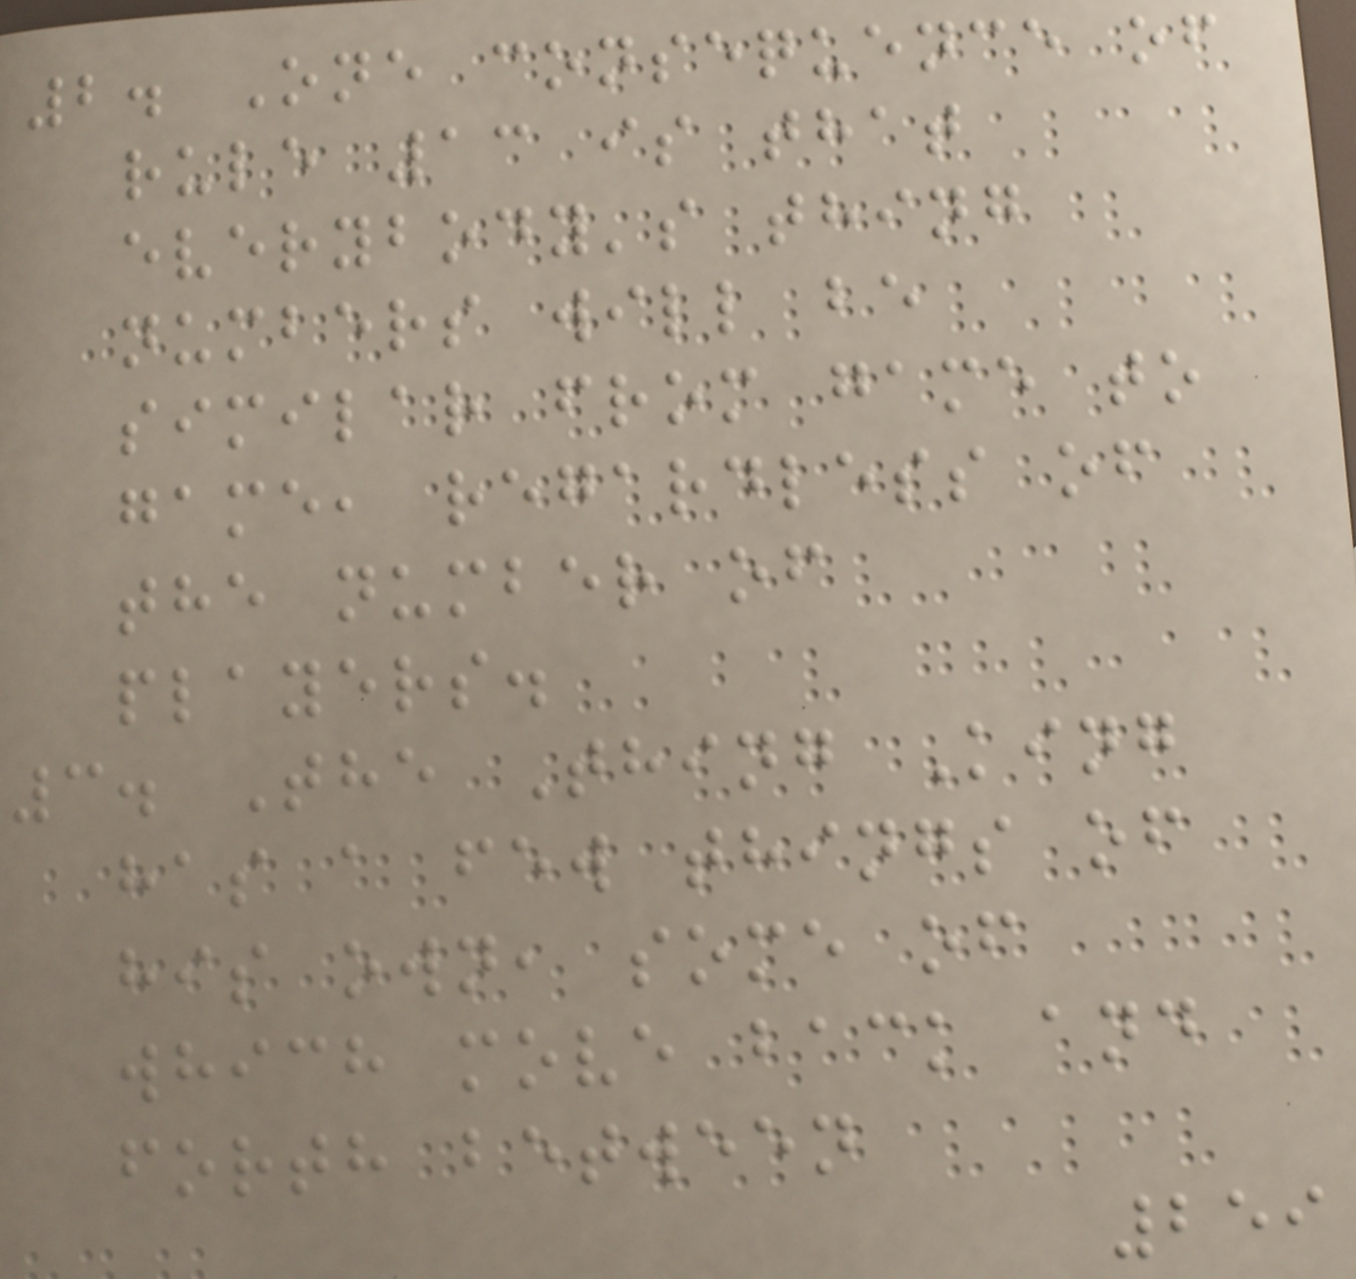2. One consequence of
rule 13 is that
everybody's thing
numbers will be
similar from game to
game, regardless of
the number of
players.
3. The Thing King
has a few things of
his own, some of
which move back and
forth between
259
